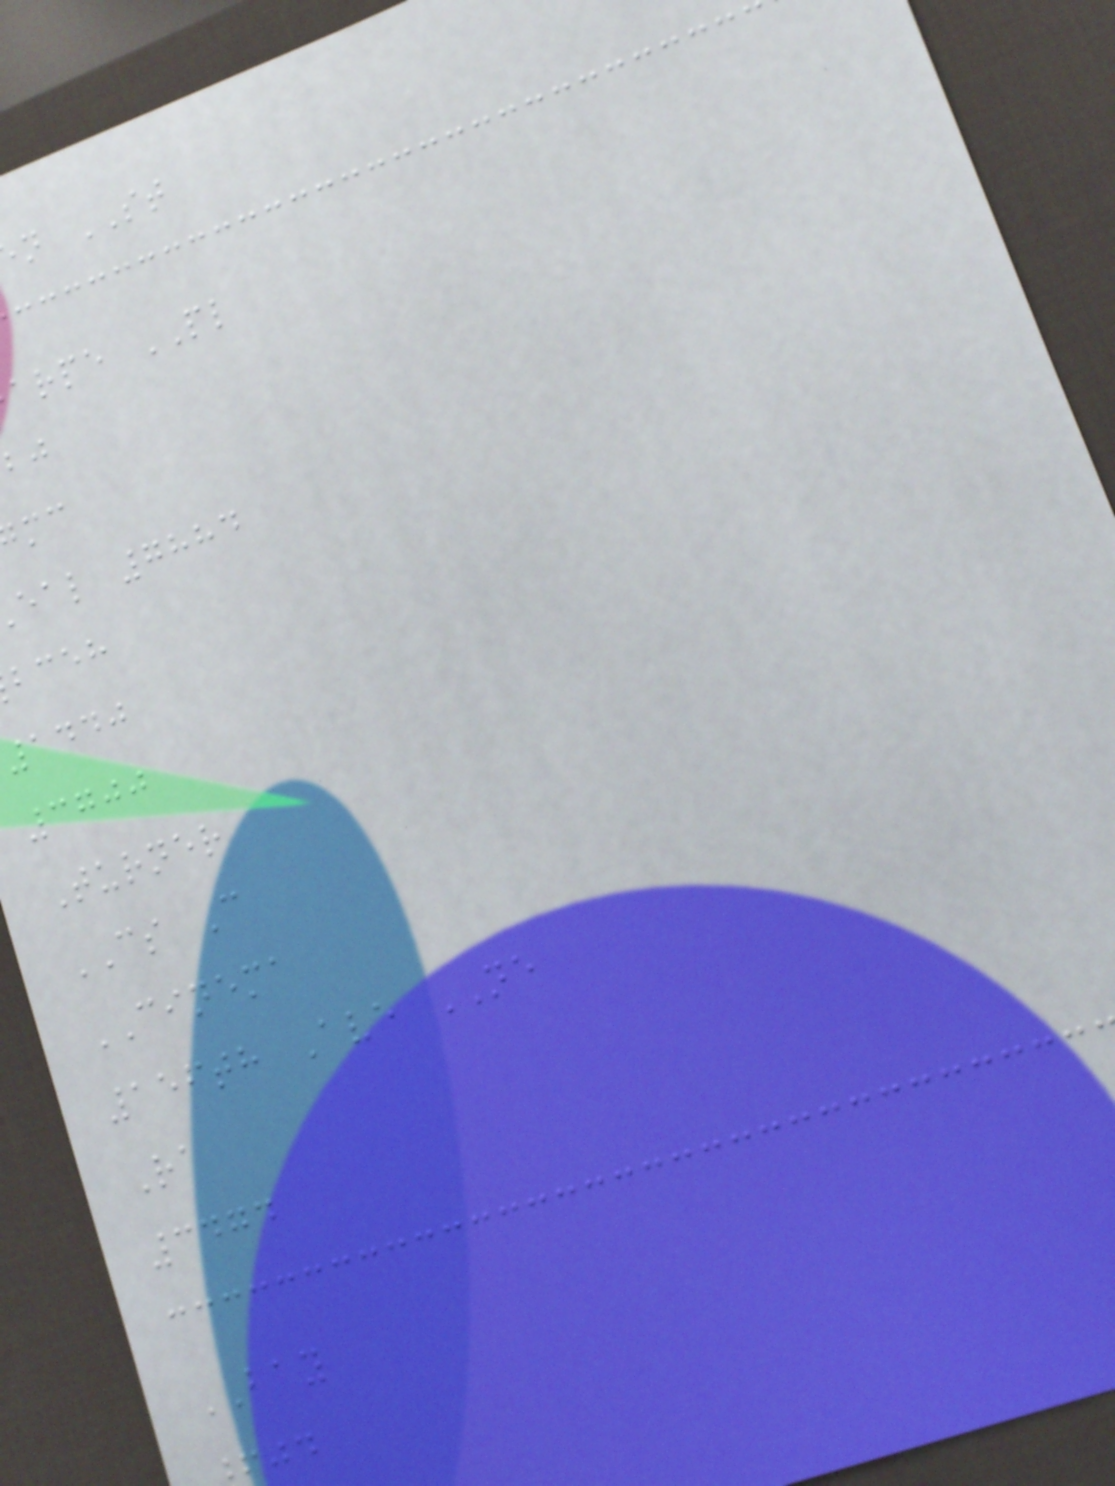n ST
arpe PL
eal 7884
bceh
1440
3700
Turner
CS C
CINEMA
156th Ave NE
Ra
3474
BAY
